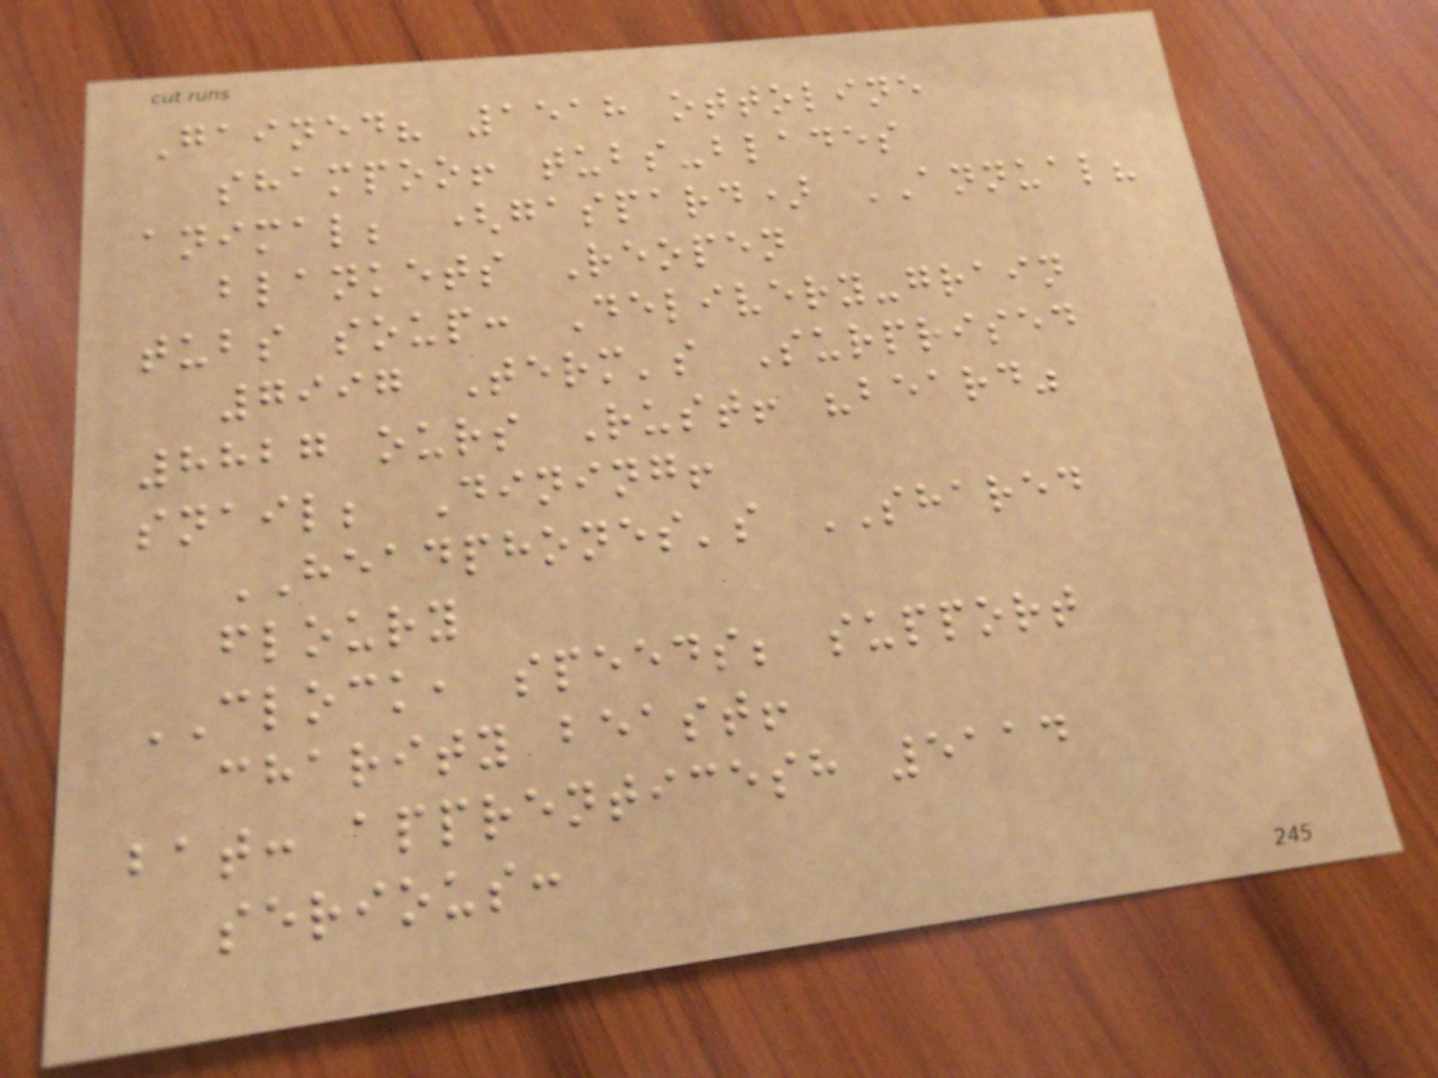Gained? 1518 ottoline
shampoo! tubs-blades
animal; (gaspard) ANNUAL?
blankets Reopen
tubs soup: Delivery-grain
7997 Term's Surprised
8827 ours Rust! "beard"
snail; Dining!
HEADPHONES's SHARED
floury
CLOCK, speeds; support
charity beast!
bat: apprenticesh 5114
serious:
